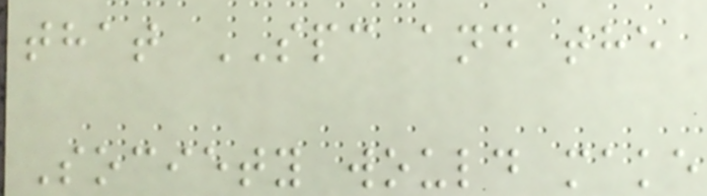that SPC and the
Society would make
